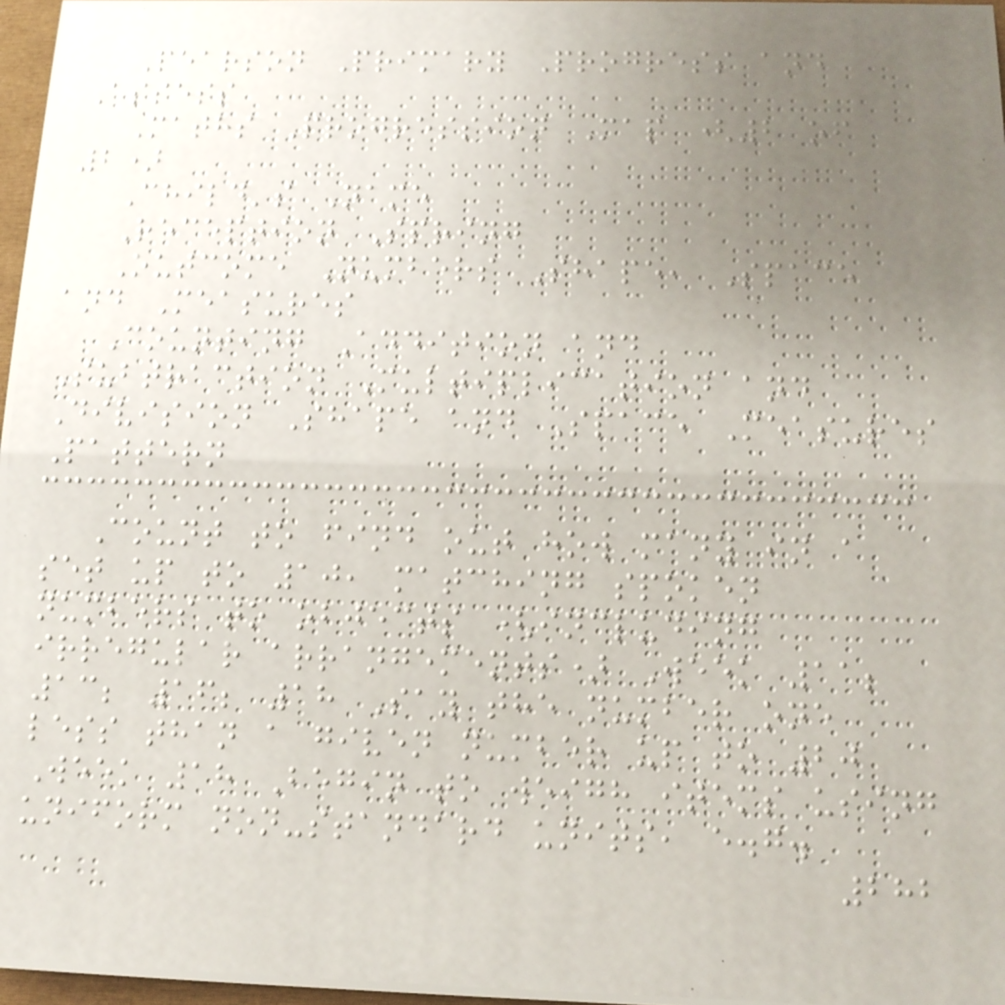Pearson Primary Progress and
Assess
Maths Progression Map (2 of
2)
Child's Name
Reception Spring
Outcome Numbers Shape, Space
and Measures
Counting Addition and
Subtraction Multiplication and
Division Shape and Space Measures
Pattern
Count to find out how many in a
set up to 10, matching spoken
numbers to objects (including
irregular arrangements) Week 11;
13; 16; 18 Say the number one
less than a given number up to 20
Week 18 Begin to weigh items using
uniform non-standard units, e.g.
282
